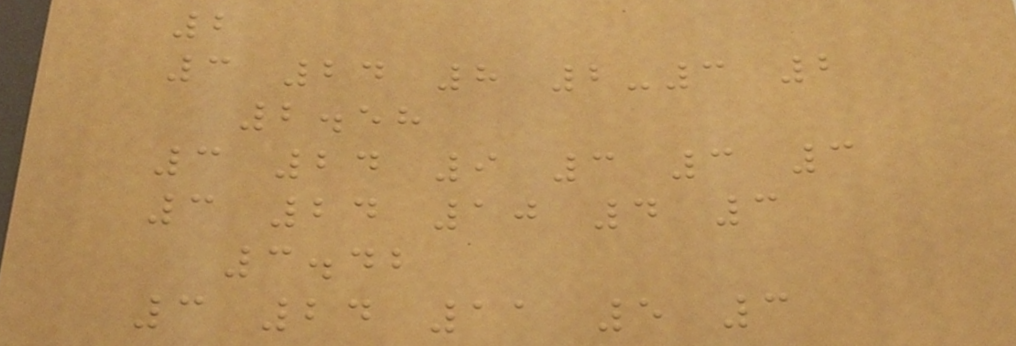2
3 24 8 2-3 2
2.58
3 24 9 3 3 3
3 24 10 4 3
3.42
3 24 11 5 3
